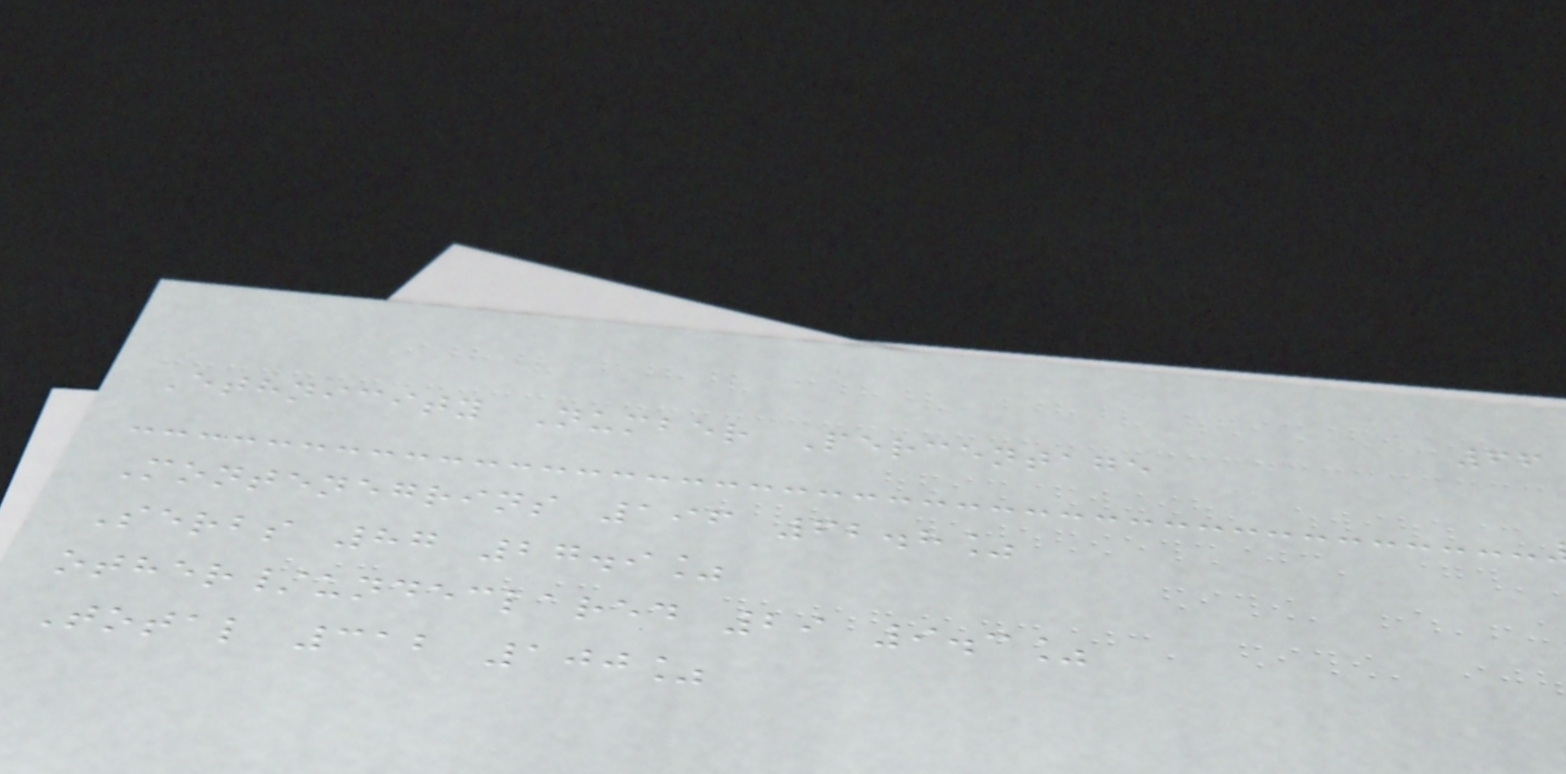66
Ethnicity Number Percentage
Montenegrins 196 62.8%
Serbs 87 27.9%
other/undeclared 29 9.3%
Total 312 100%
